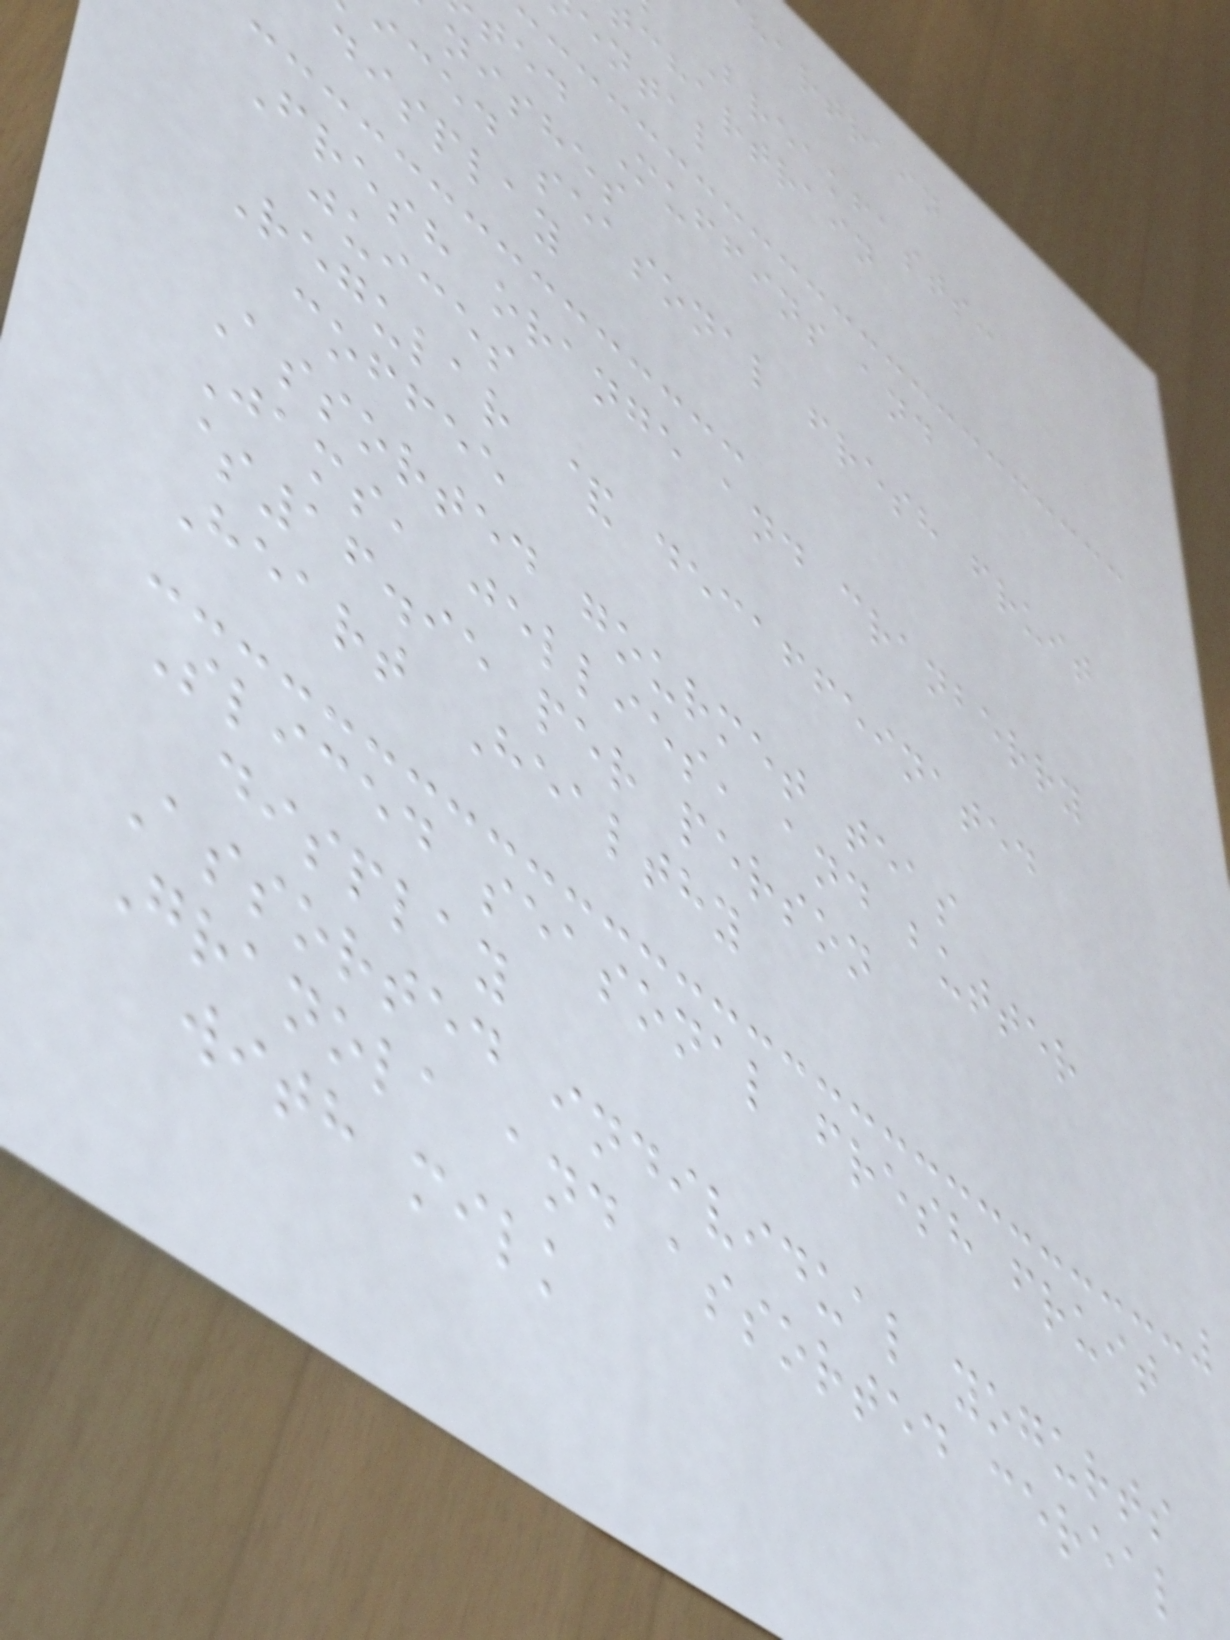hartrain
Breakfasts:
chartrain
ental
ted Muffins and
nishes
iced seasonal fresh fruit
display
Fresh orange and cranberry
juices
Regular & decaffeinated
coffee
Assorted gourmet teas
Jams, jellies, and butter
$16.95 per person
Heart Healthy
Sliced seasonal fresh fruit
display
Assorted individual yogurts
Granola and assorted cereal
with milk
